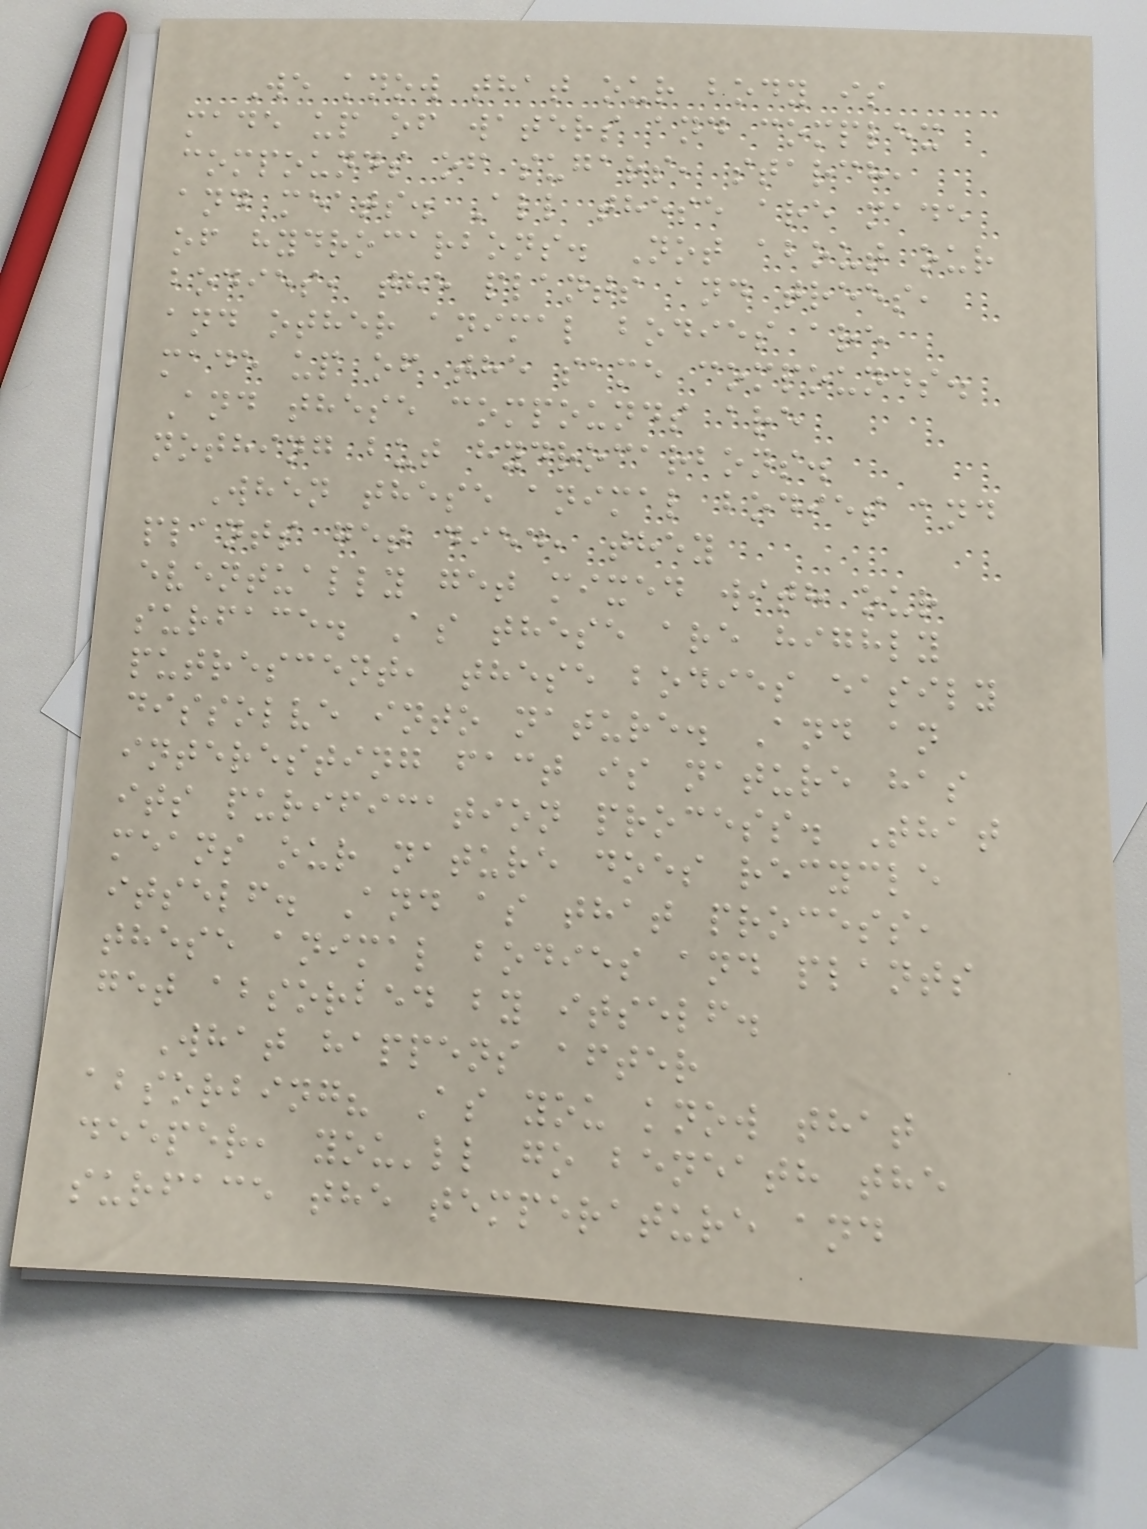We know that our body is
made up of waters and complex
compounds of sugars, starch,
and meats. All these are made
of hydrocarbons. Not about our
bodies, the plants and trees,
and other animal bodies are
made up of the same compounds.
And these compounds are
nothing but hydrocarbons.
When these animal bodies and
plants get died, they
eventually get mixed with our
surface. As these are highly
putrescent, these bodies easily
dissolve into nature. And an
interesting fact is nature has
its purification process. That
means our nature does recycle
itself. And as that process,
these animal bodies and plants
get absorbed by itself.
What happens after
absorbing? As you know that
deeper, you'll go beneath the
surface the temperature and
